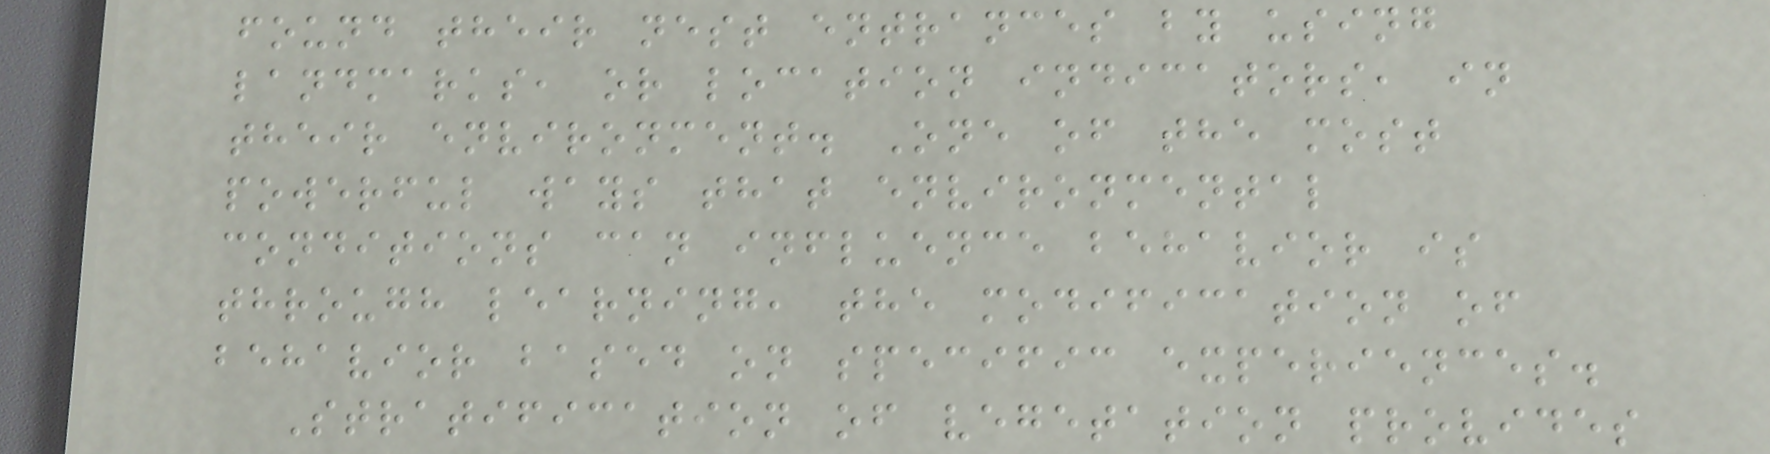found their nest entrances by using
landmarks, or location indicators, in
their environment. One of the most
powerful ways that environmental
conditions can influence behavior is
through learning, the modification of
behavior based on specific experiences.
Stratification of vegetation provides
